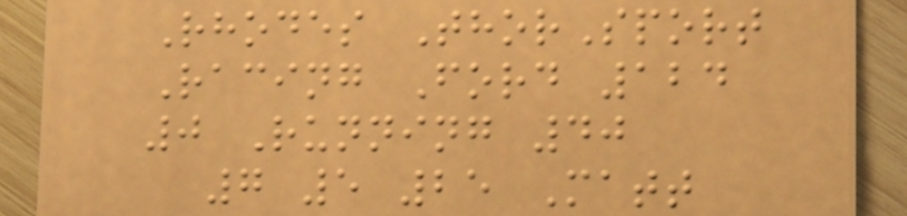Rhodes ThorSport
Racing Ford 124
0 Running 40
7 5 25 Matt
